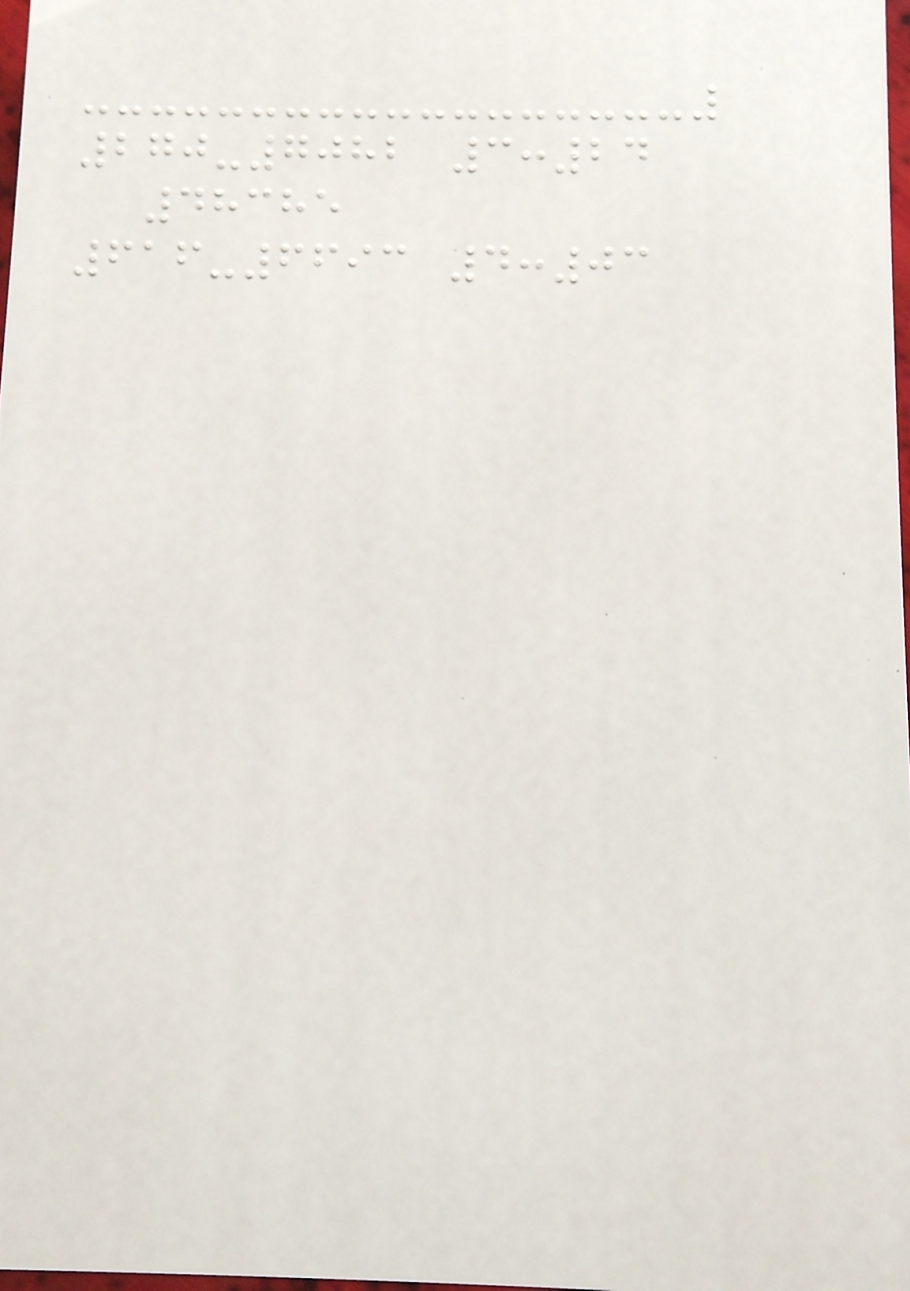270-7082 3:24
48385
616-6693 4:03
